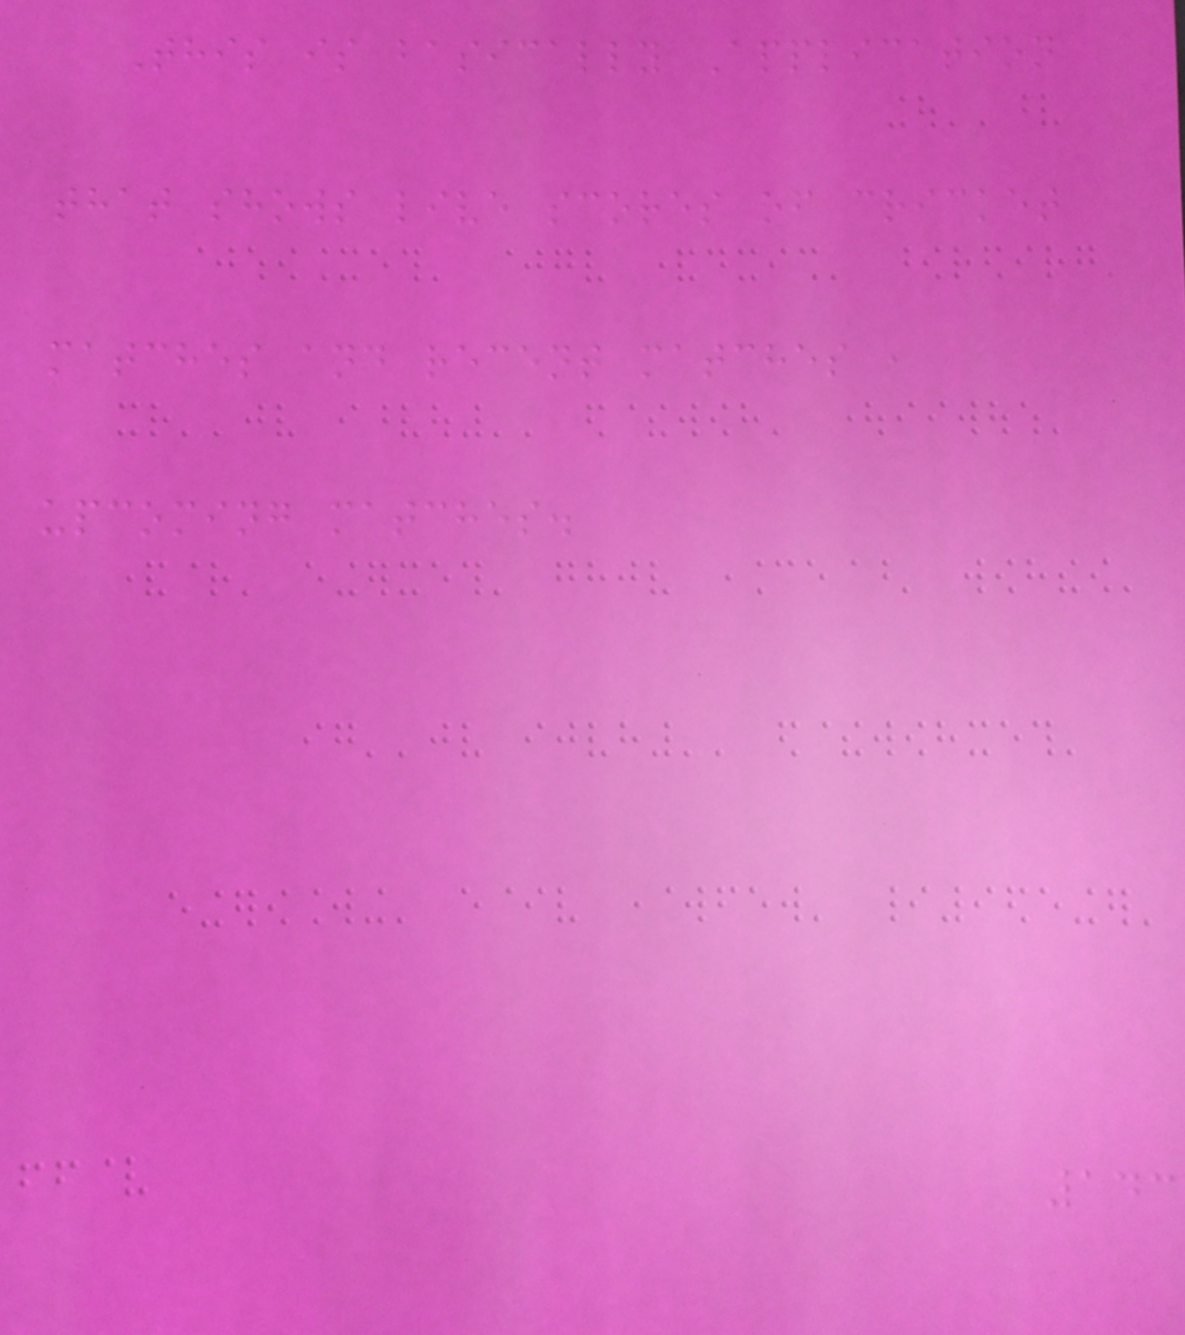This is basically Application
that shows live scores of cricket
matches and recent matches ,
upcoming matches.
143
